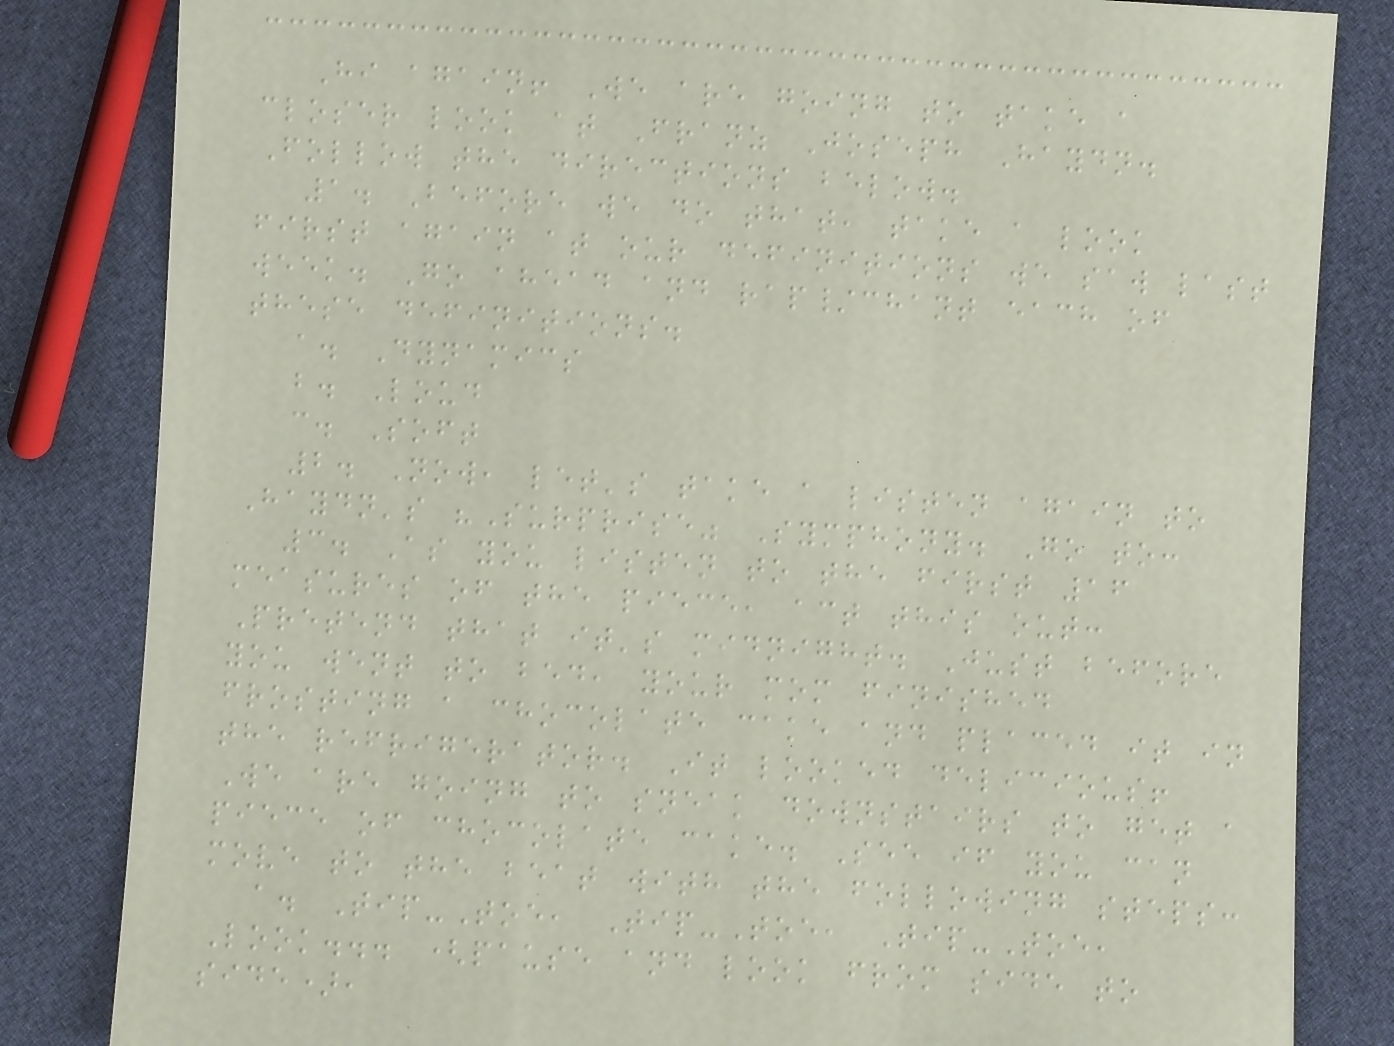Hi again! We are going to take a
closer look at Franz Joseph Haydn.
Follow the directions below.
1. Before we do that, take a look
first again at our definitions we saw last
week. Go ahead and rap/chant each of
these definitions.
a. Dynamics
b. Loud
c. Soft
2. Now, let's take a listen again to
Haydn's "Surprise" Symphony. Go to:
3. As you listen to the first 16
measures of the piece, act this out:
Pretend that it's midnight. Just before
you went to bed, your mom finished
frosting a chocolate cake and placed it in
the refrigerator. It looked delicious!
We are going to sneak downstairs to get a
piece of chocolate cake. See if you can
move to the beat with the following steps:
a. Tip-Toe, Tip-Toe, Tip-Toe,
Look... (pause and look from side to
side),
